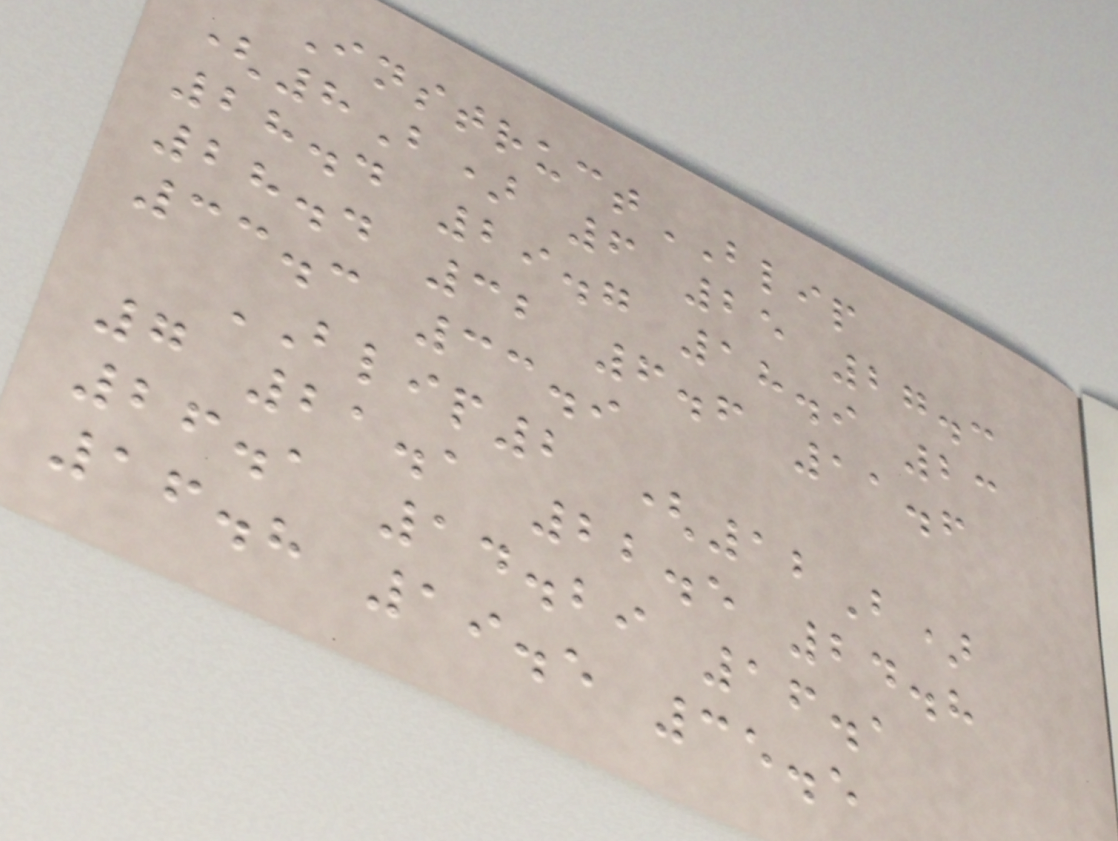InstructBLIP
(8B) 6 25 27.3
28.4 29.7 18.9 23
28.4 32 6.6 11.6
33.3 33.9
BLIP2 (12B)
7 21.1 22.5 24.8
26.1 14.29 16.1
16.8 19.5 35.5
